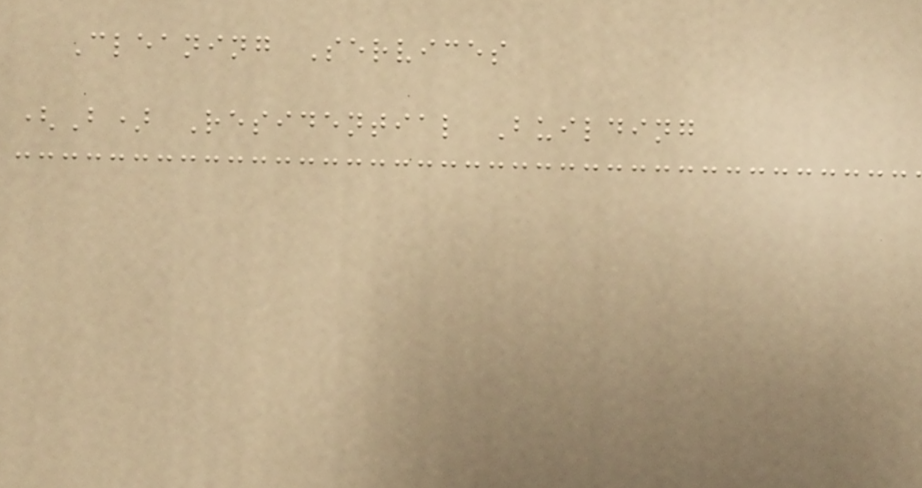Cleaning Services
(B) Residential Building
